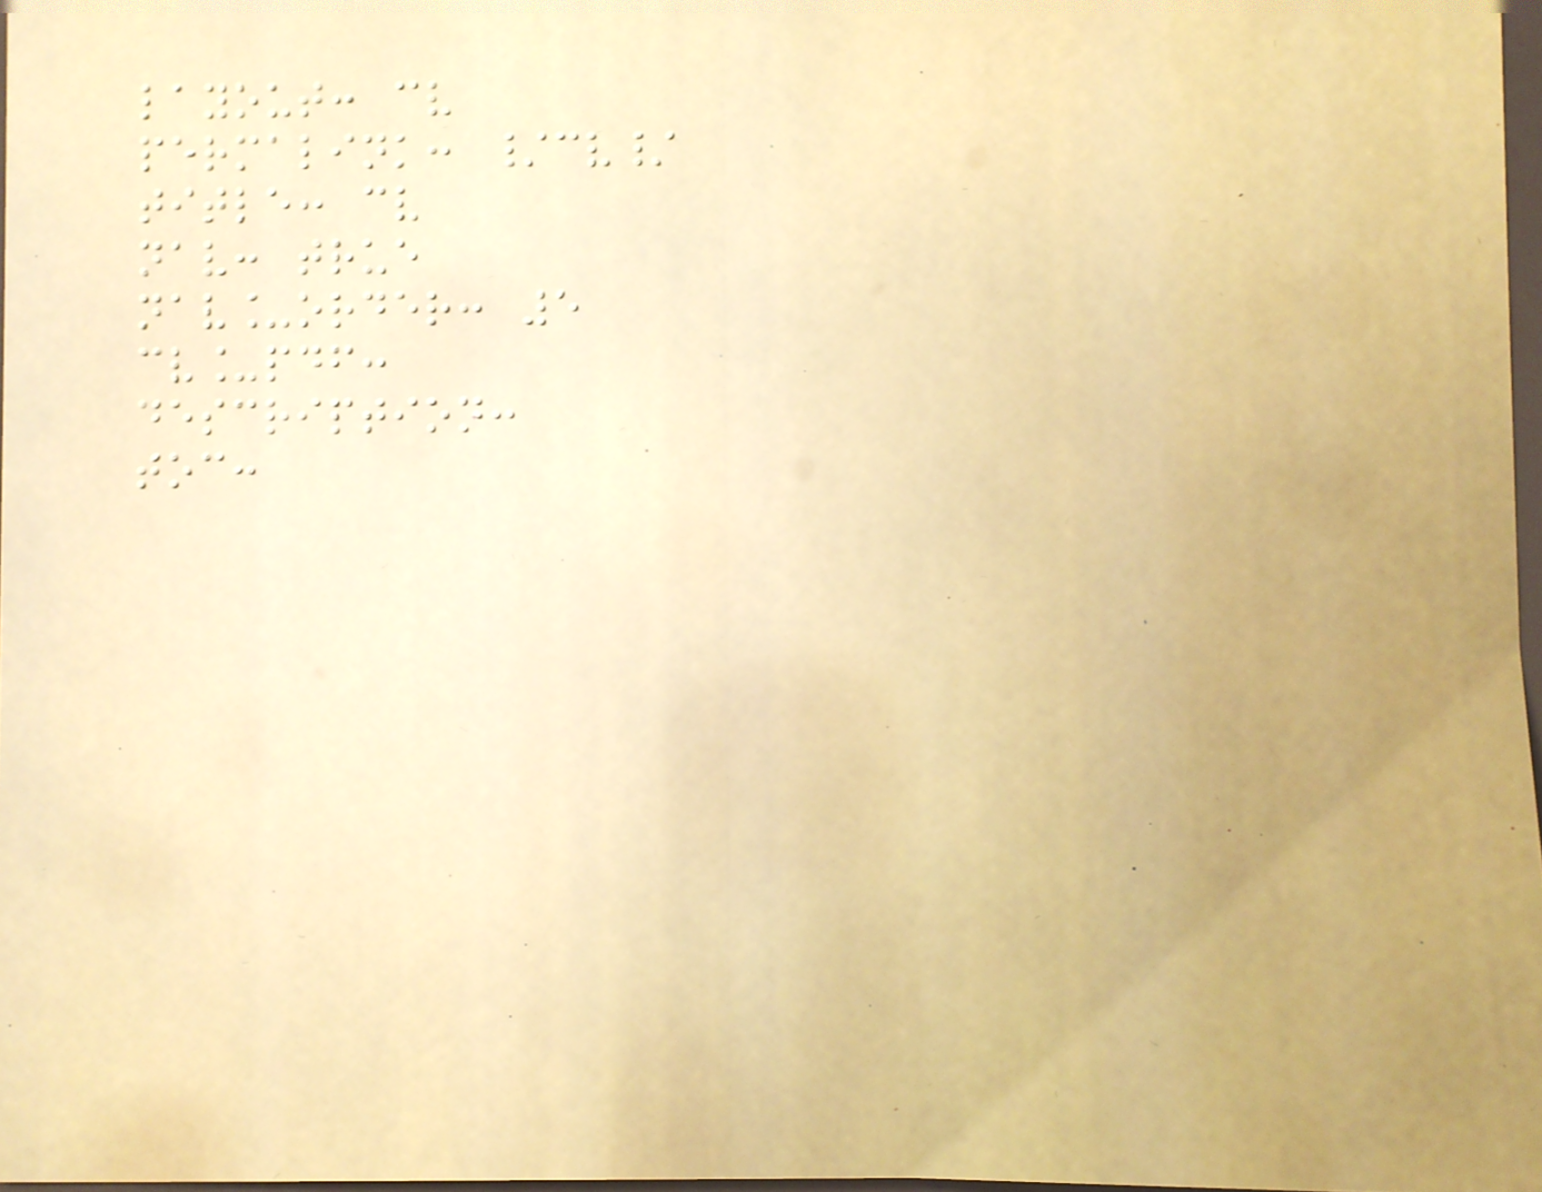layout: cv
permalink: /cv/
title: cv
nav: true
nav_order: 5
cv_pdf:
description:
toc:
